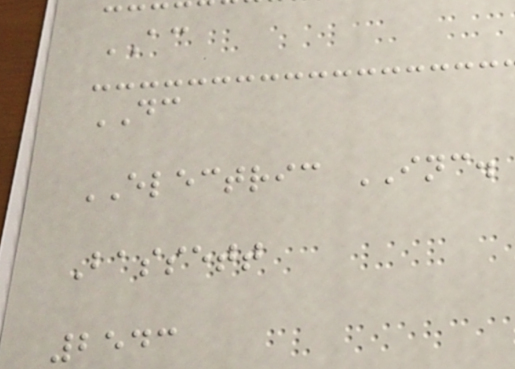AC
DC
ELECTRIC INC.
Bassett
2543
